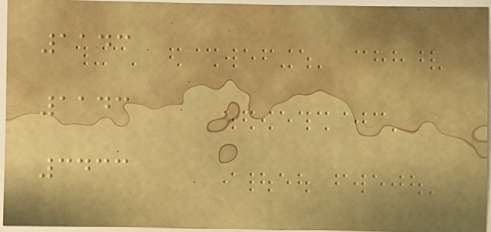1143
1143
3433
